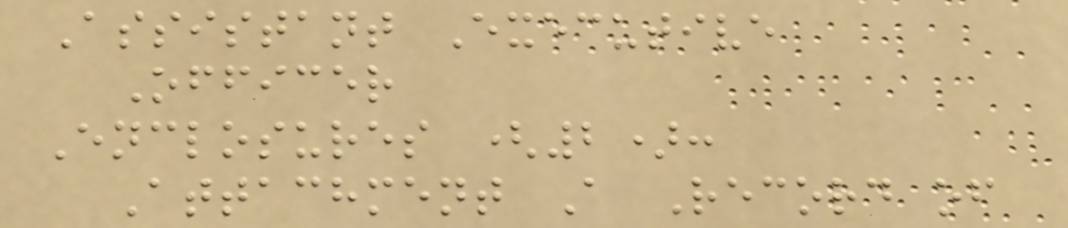Assistant Executive
Officer
Enclosures (2):
Attachment A Record of
